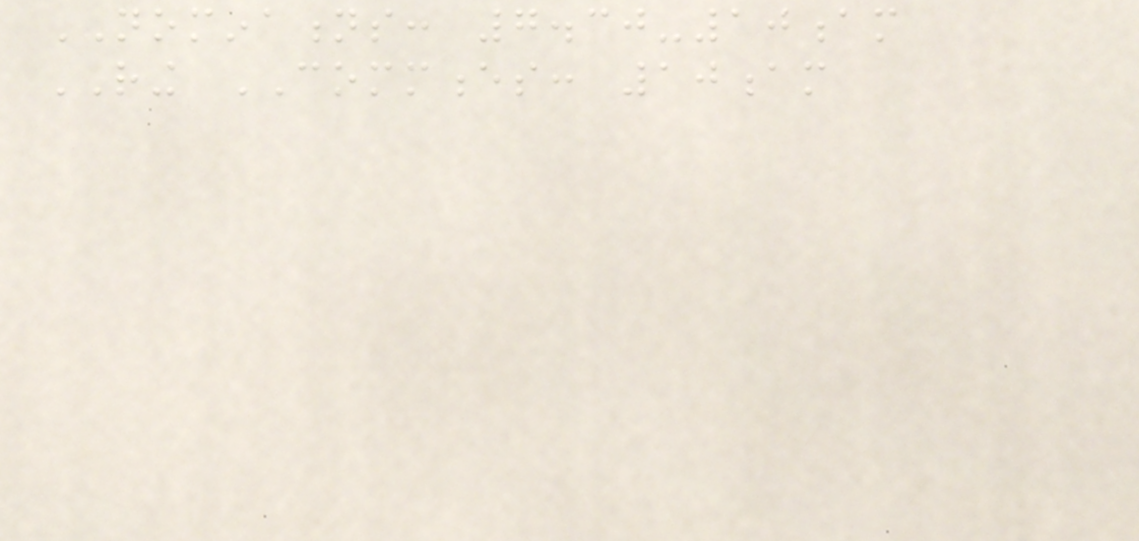NOMINATIONS: 7.30-10am
RING COMMENCES: 10am
